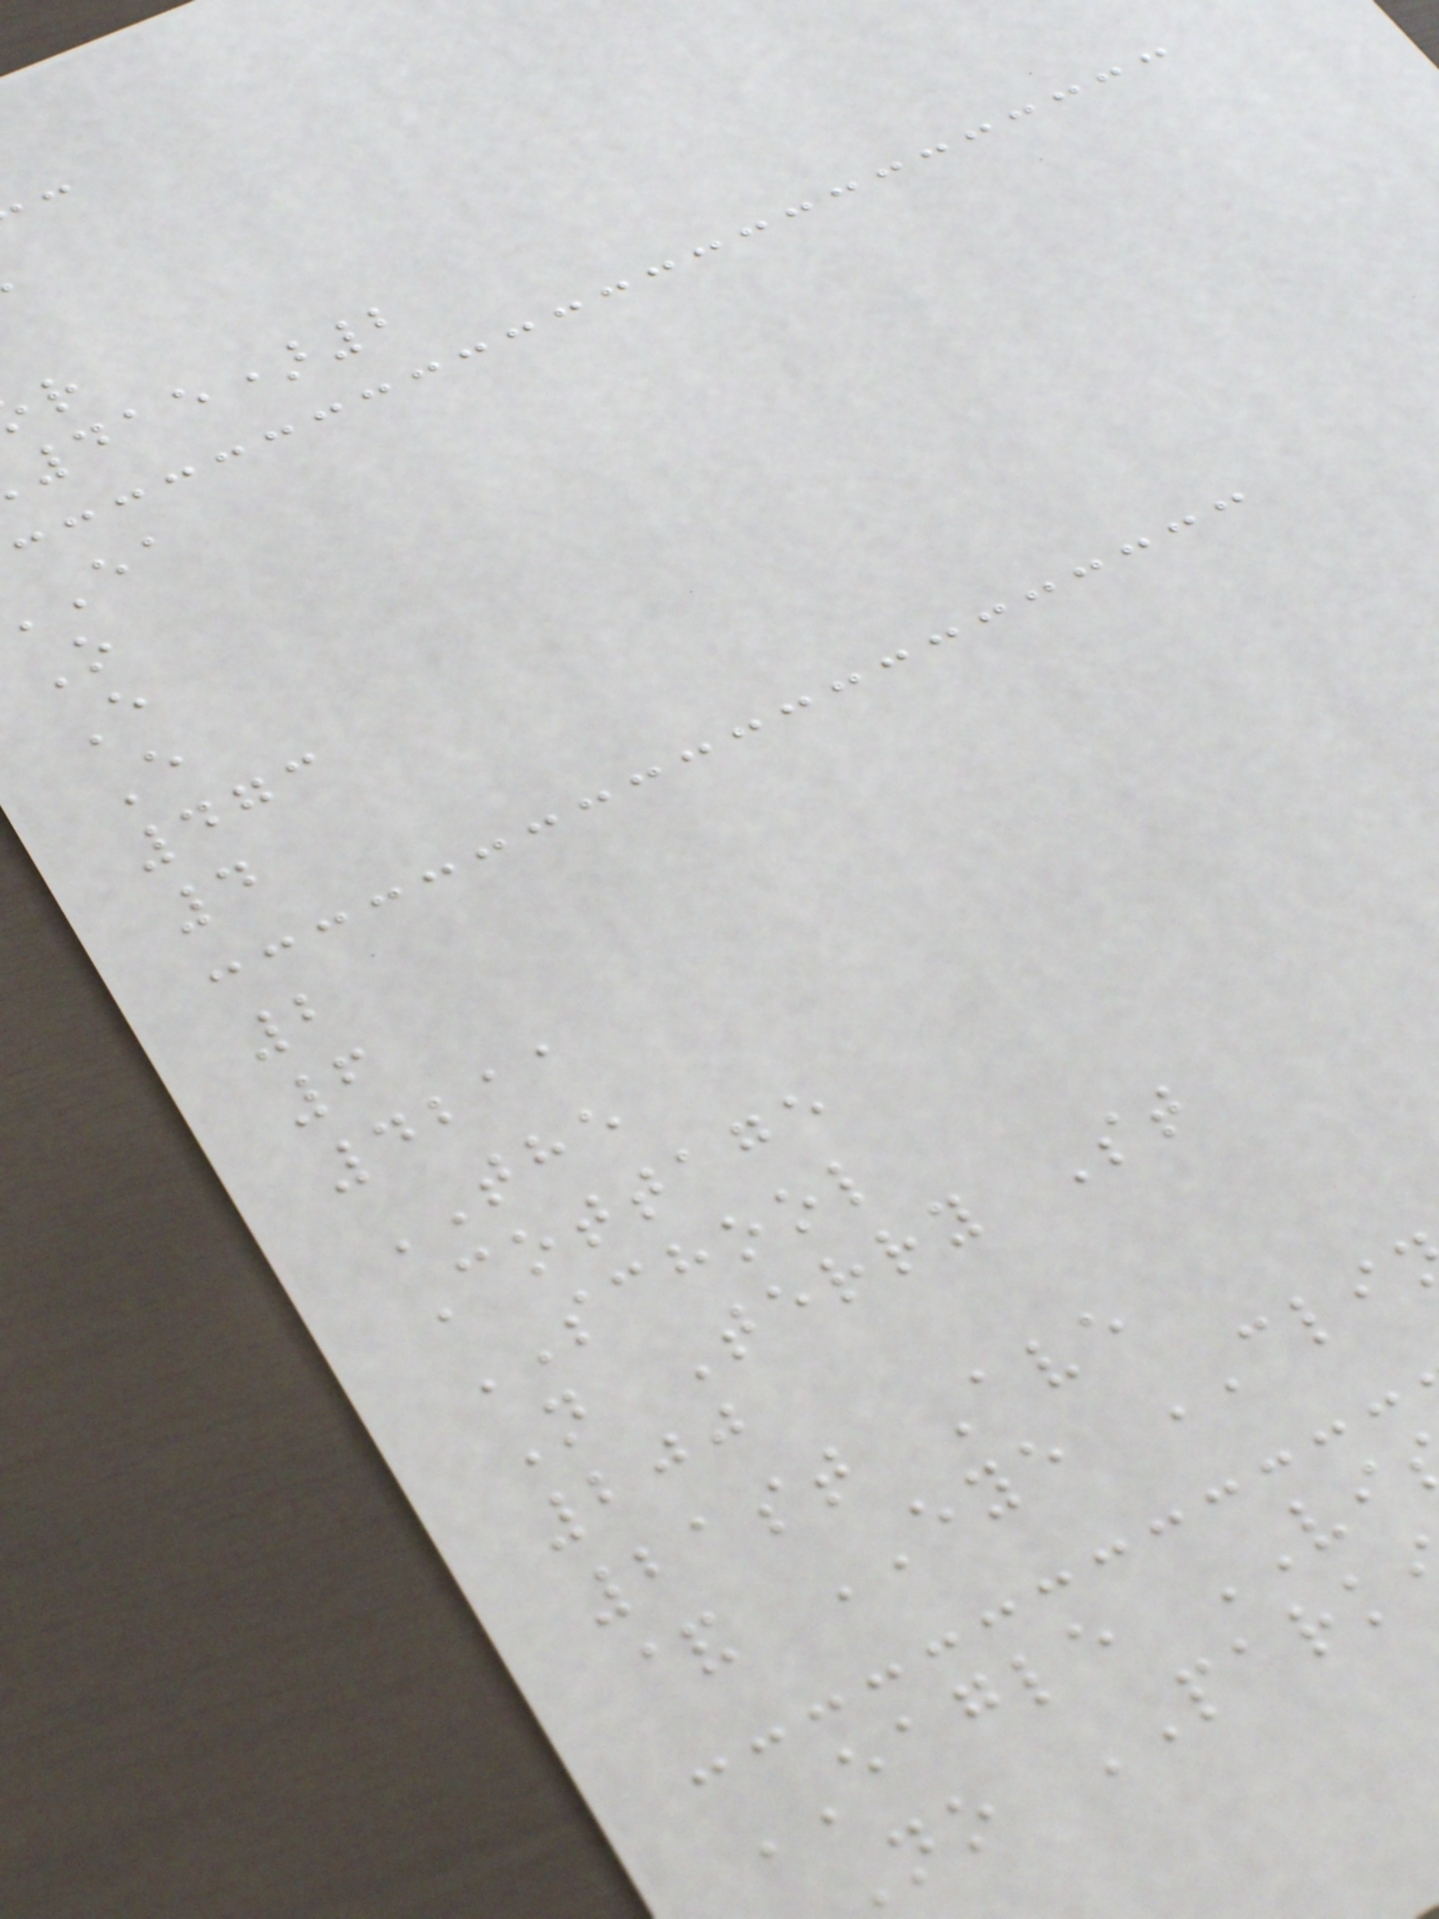415)2
O
E
E
473
4
2
6
4211
THE
Cottage
SCHOOL
N Terry St
200
21st Ave
& EYE CLI
EAGLE VI
no PARK
